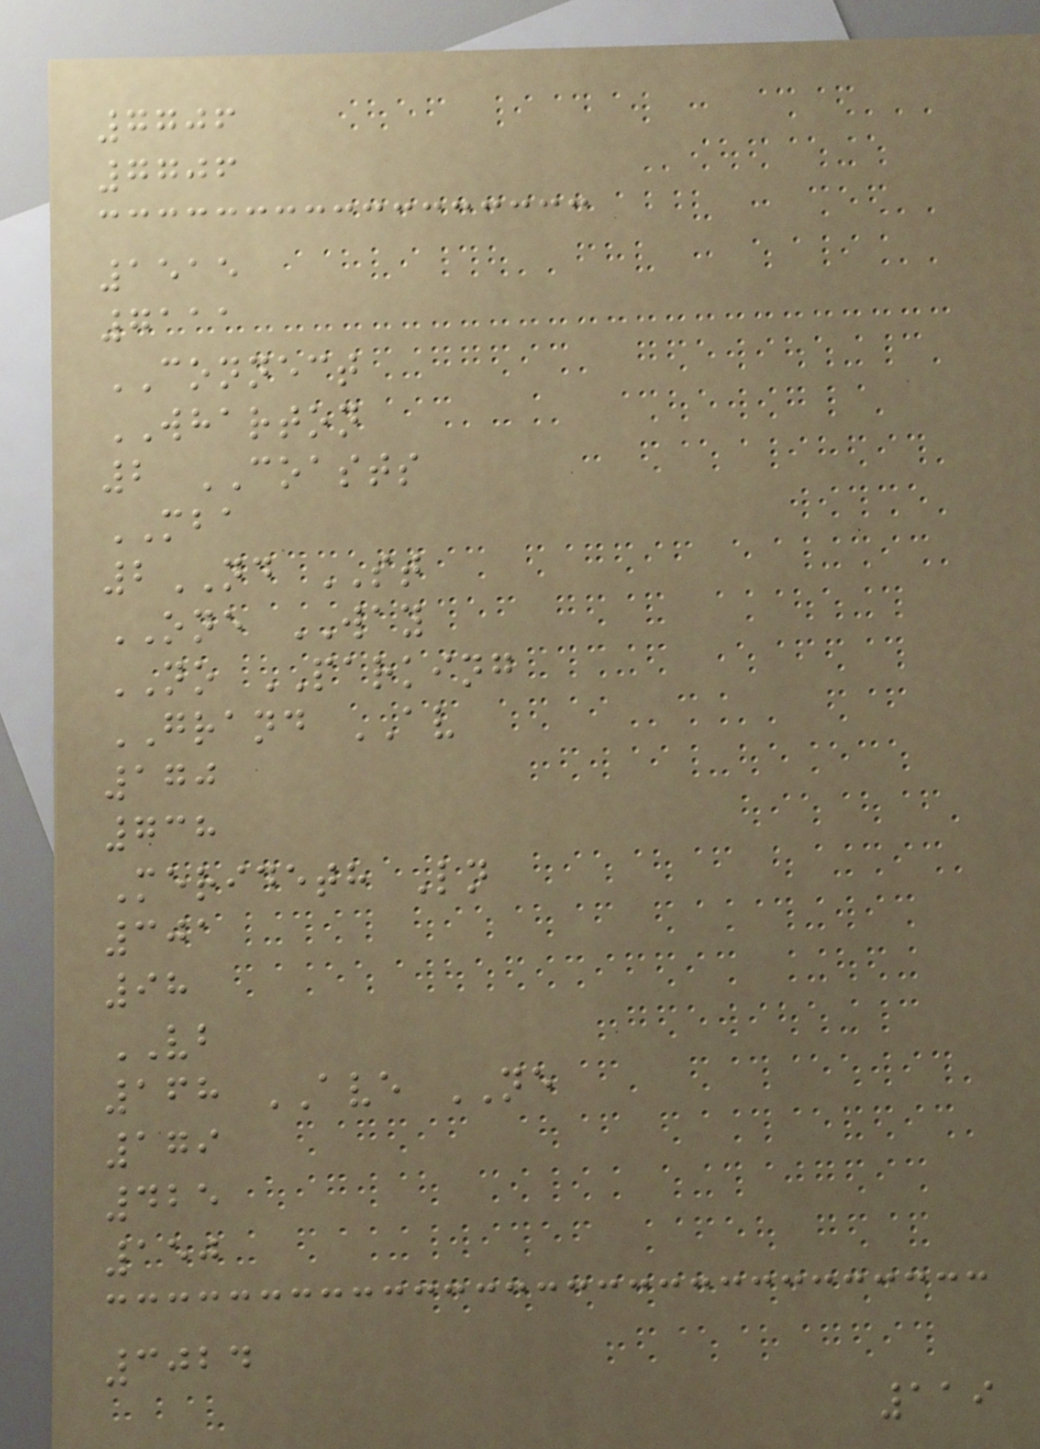7706
7706
1515
7111
CONNECT
WHARTON
2 COASTS
MBA
2ND ST
ONE WAY
NO PARKING
GRAND AV
170
738
Merideth Ln
301
98
VB
168 AVE NE
179
425
150
3024
119
